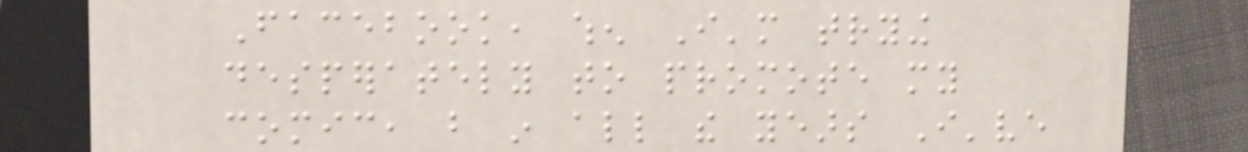Facebook, when I'm trying
desperately to promote my
comic, but in all the years I've
